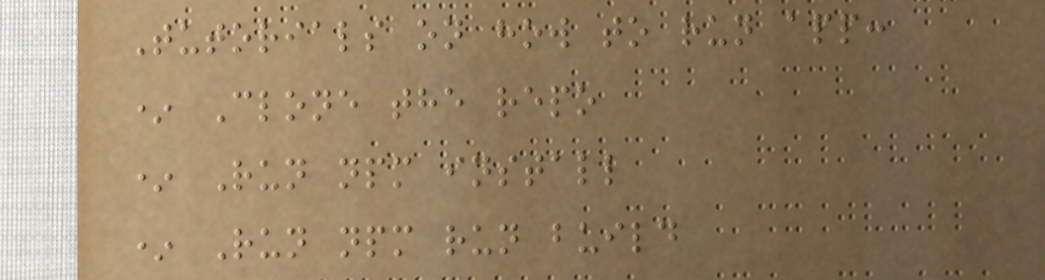Tutorials on how to run app:
* Clone the repo
* Run npm install
* Run npm run build
